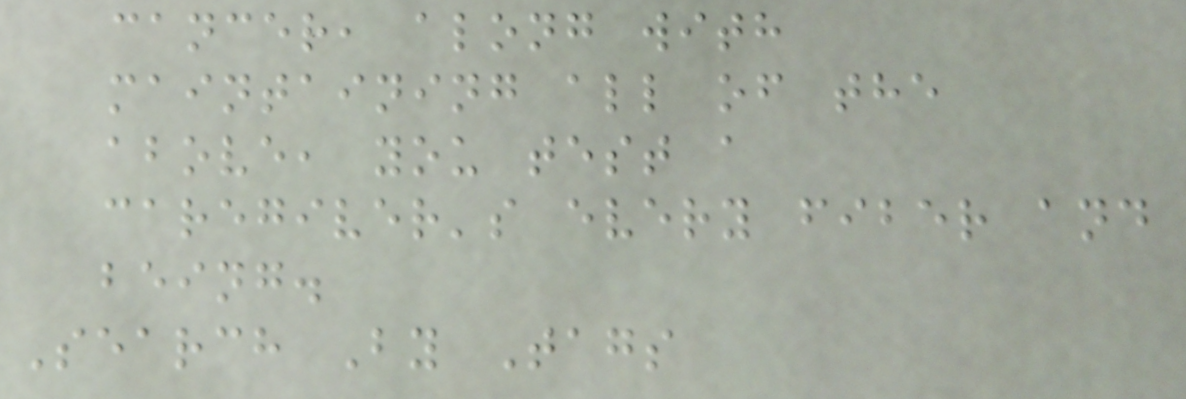cancer, along with
maintaining all of the
above, you test a
caregiver's every fiber and
being.
Search By Tags
